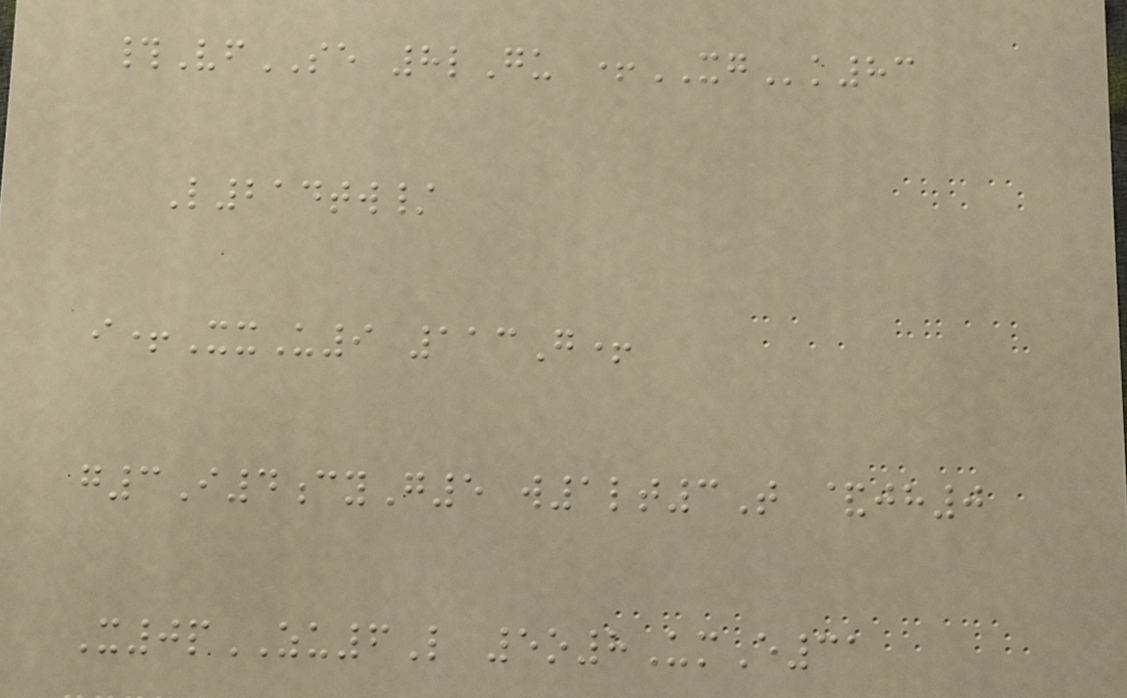#VfSE 8lGu +XGk83
L214tw/
i+XxU9 113G+
g3I4cyG5 w1lt3T &jh0
X0pZU6L 5o8UmE31
